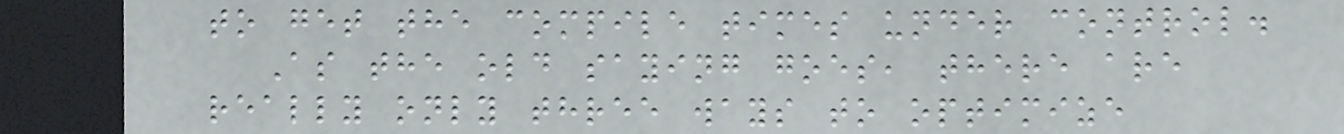to get the compile times under control.
As the old saying goes, there are
really only three ways to optimize
